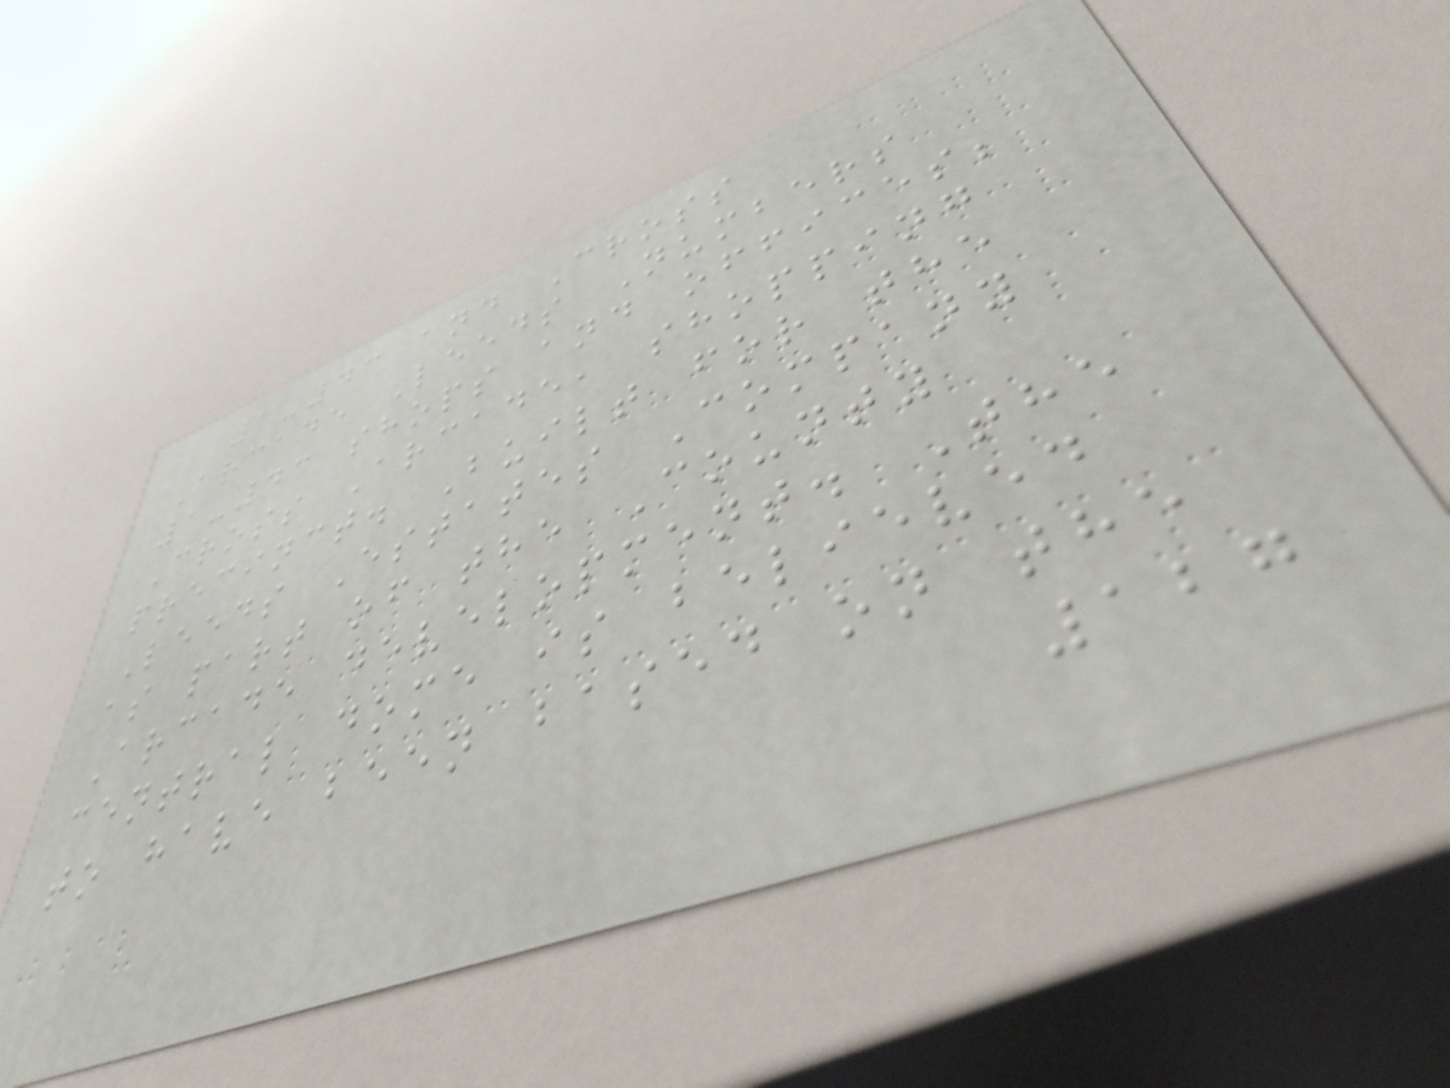1-43 and Cross
Arcade Leeds Numbers
1-43 shops and offices;
Cross Arcade, shopping
precinct. Built for the
Leeds Estates Company
as part of the County
Arcade development. The
central dome is believed
to have been based on the
127
